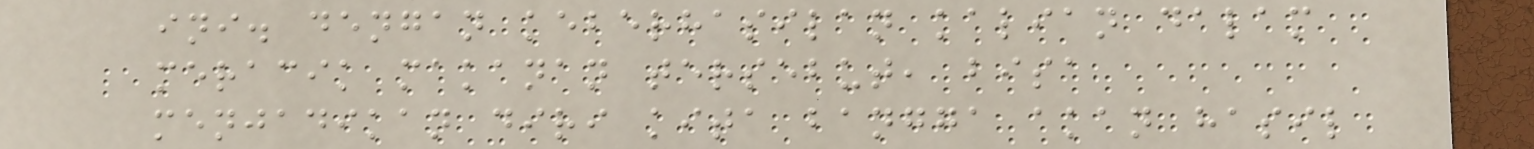ini. dengan keberhasilan kalian dalam
meracik makanan tersebut, bisa
menjadikan diri kita bangga akan hasil
